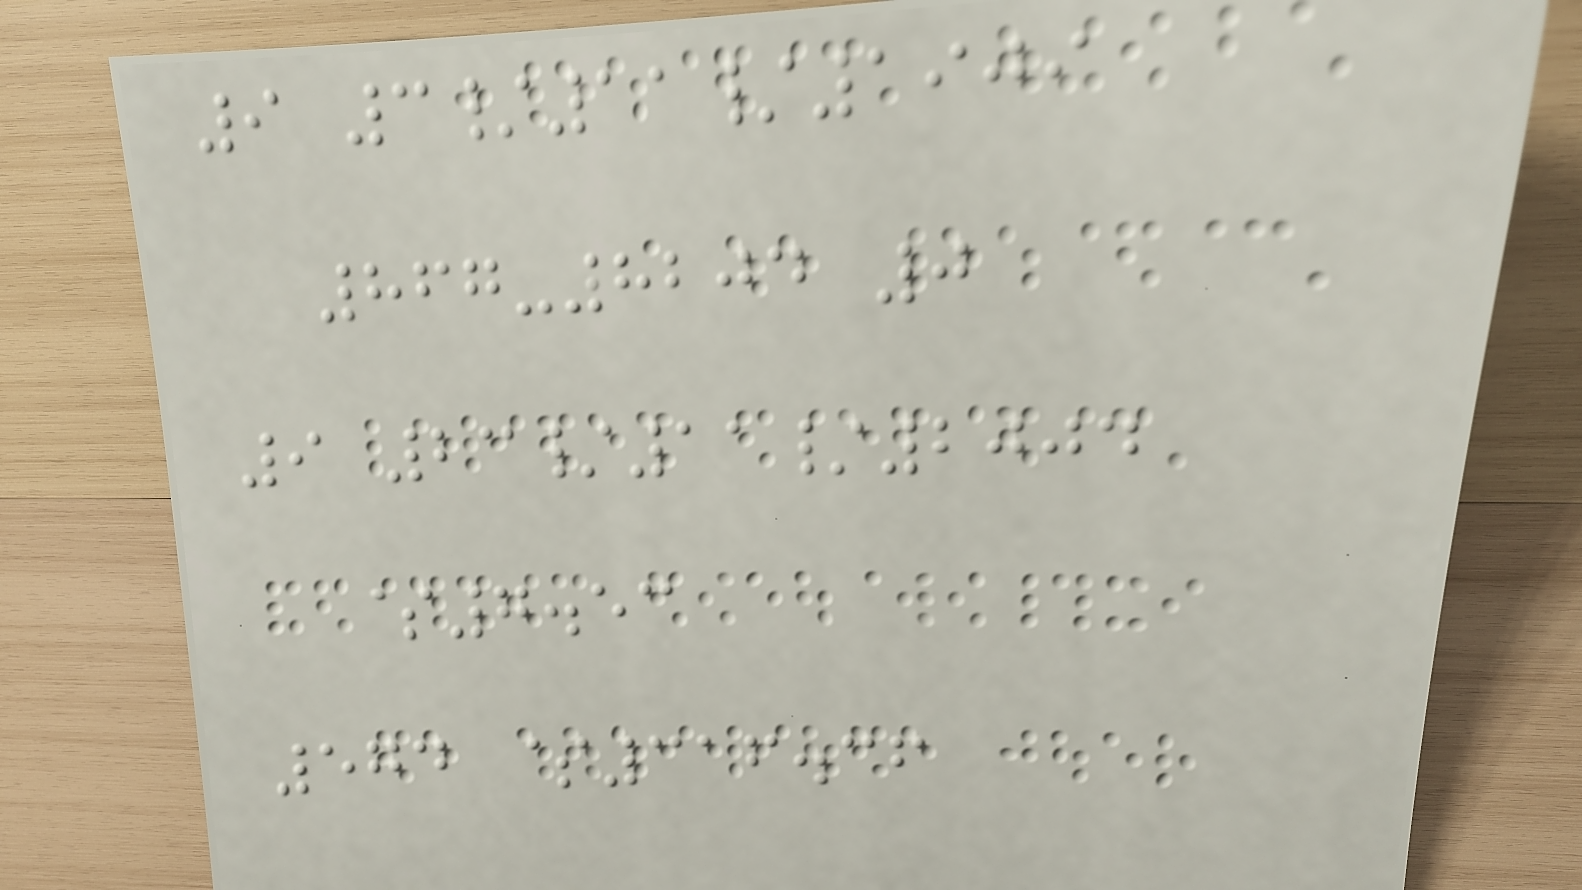9 3/11/1909
867-8204 0
9 23/11/2004
$7.53
574 $316.36
